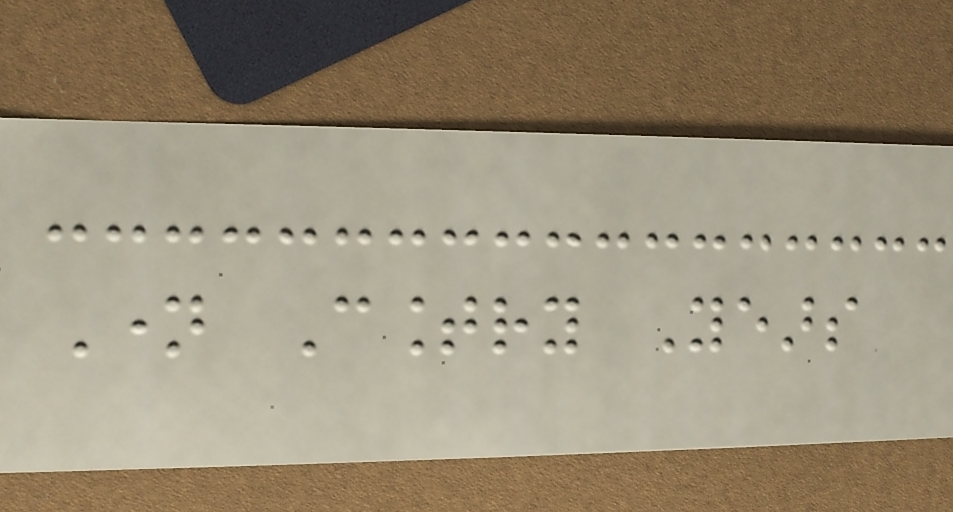Name Country Years
